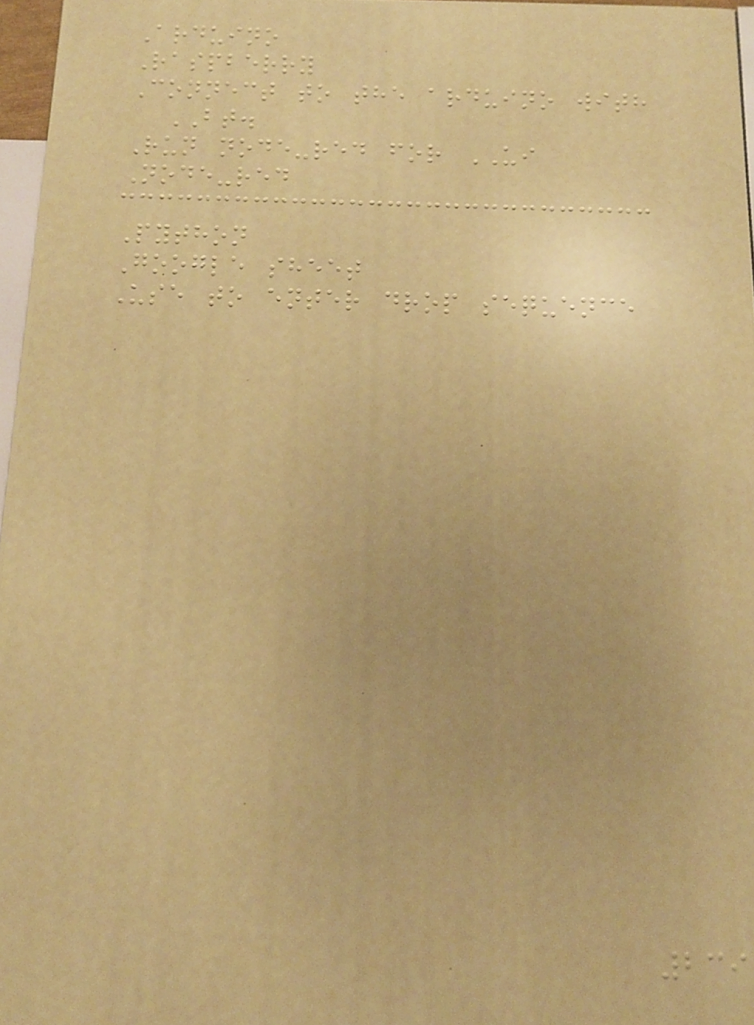Arduino
Raspberry
Connect to the arduino with
BT.
Run node-red for UI
Node-red
Python
Google sheet
Use to enter drop sequence
239
